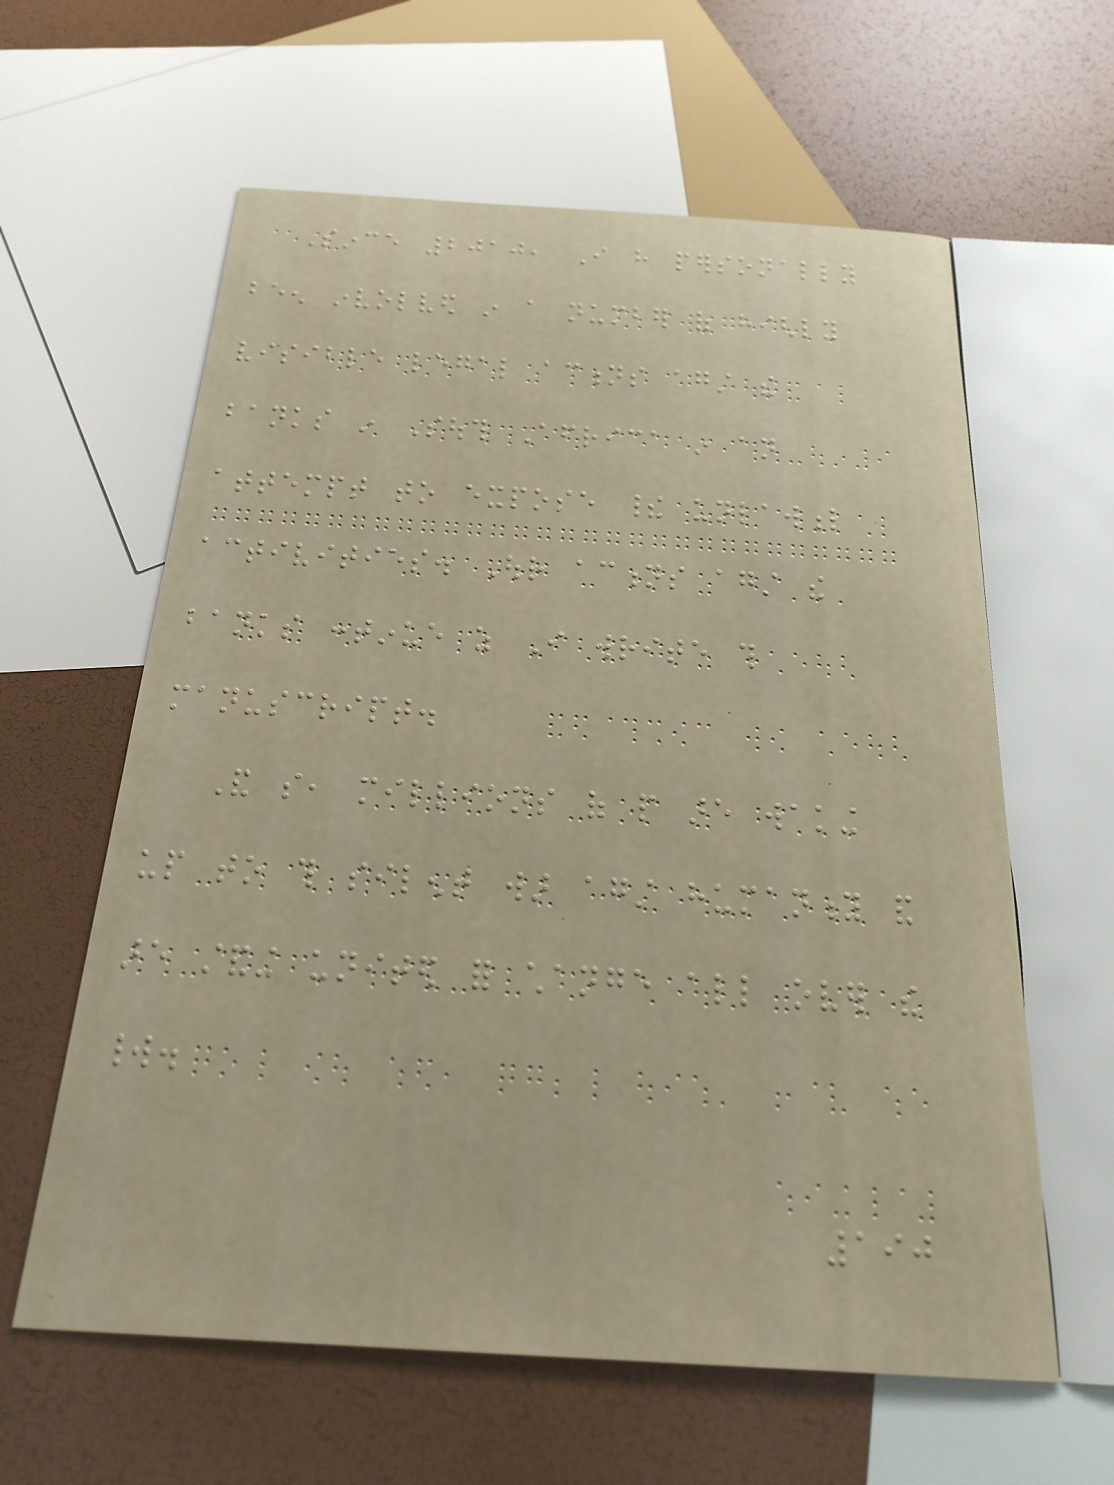Since 2010, I have personally
been involved in a number of highly
visible legal actions against the
banks in South Africa in an
attempt to expose their unlawful
activities. Our actions against the
banks continue as I write this
manuscript.
And so, millions of people are waking
up to this silent war against humanity and
are standing united for change all over the
world.
190
